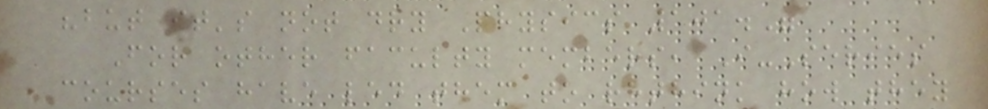"but it's not dry Physics 101."
For other faculty members, I-Series
courses have led them to rethink how they
